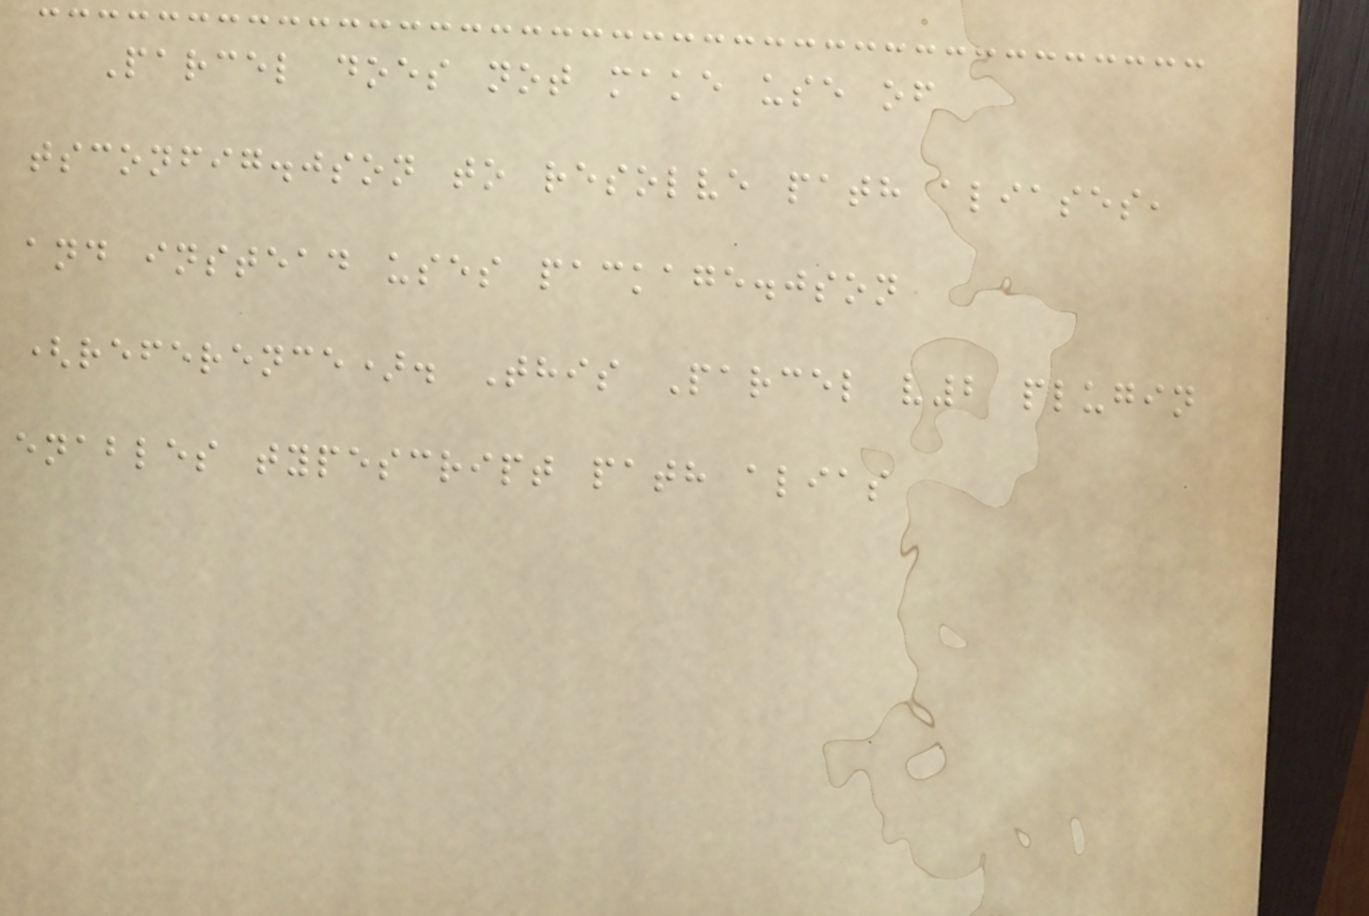Parcel does not make use of
tsconfig.json to resolve path aliases,
and instead uses package.json
(reference). This Parcel v2 plugin
enables typescript path alias
